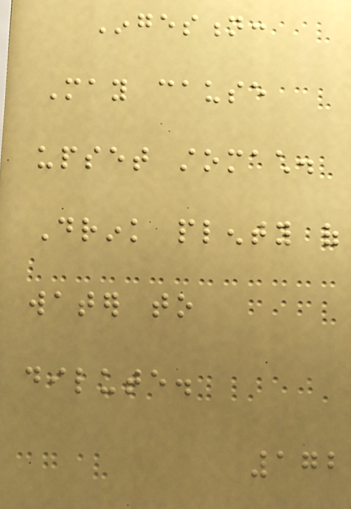Ingestion:
May cause
upset stomach.
Drink plenty of
water to
dilute.
172
